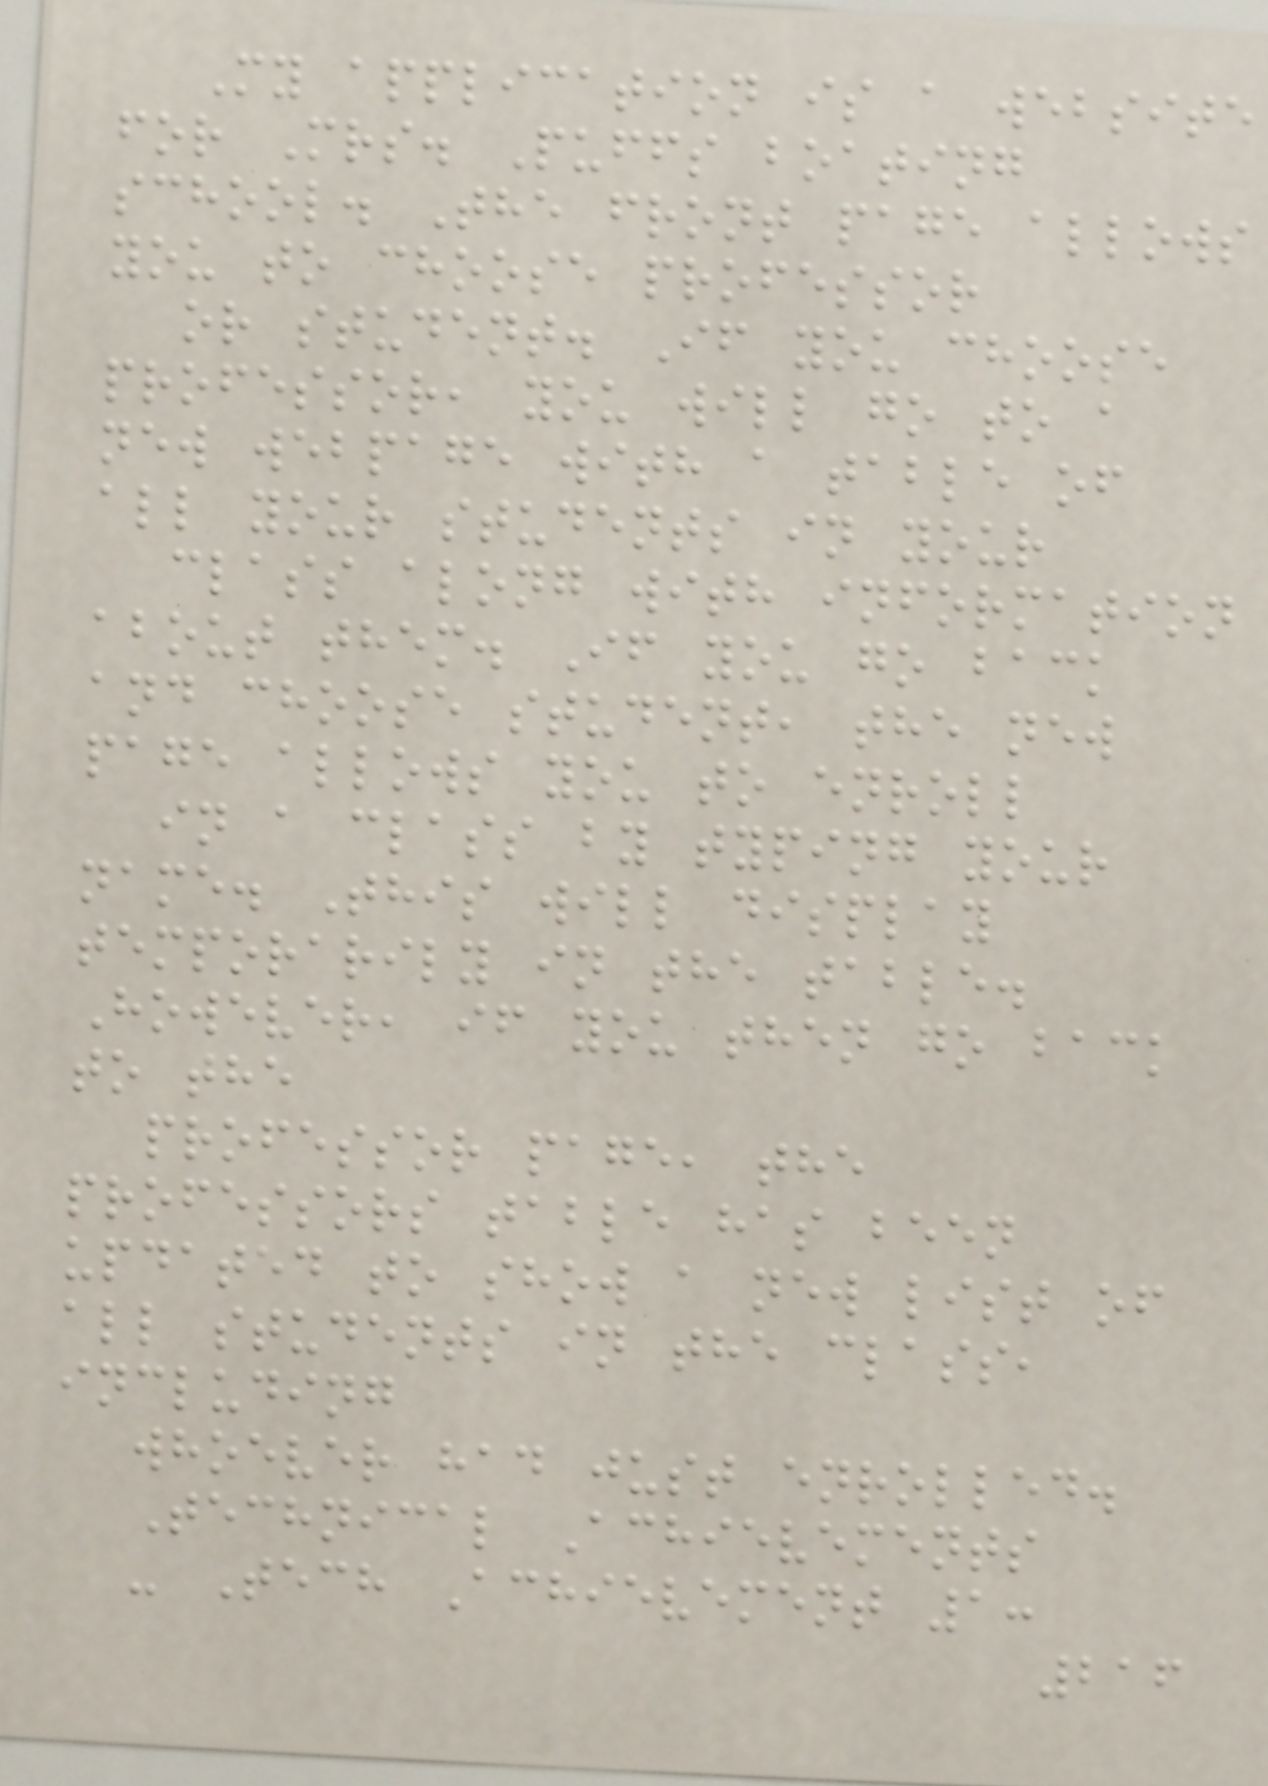My application is a website
for Mrs. Puffs boating
school. The front page allows
you to choose professor
or student. If you choose
professor, you will go to a
new webpage with a table of
all your students in your
class along with information
about them. If you go back
and choose student, the new
page allows you to enroll
in a class by typing your
name. This will display
temporarily in the table.
However, if you then go back
to the
professor page, the
professors table has been
updated to show a new list of
all students in the class,
including
whoever had just enrolled.
Technical Achievements
- Tech Achievement 1:
216
